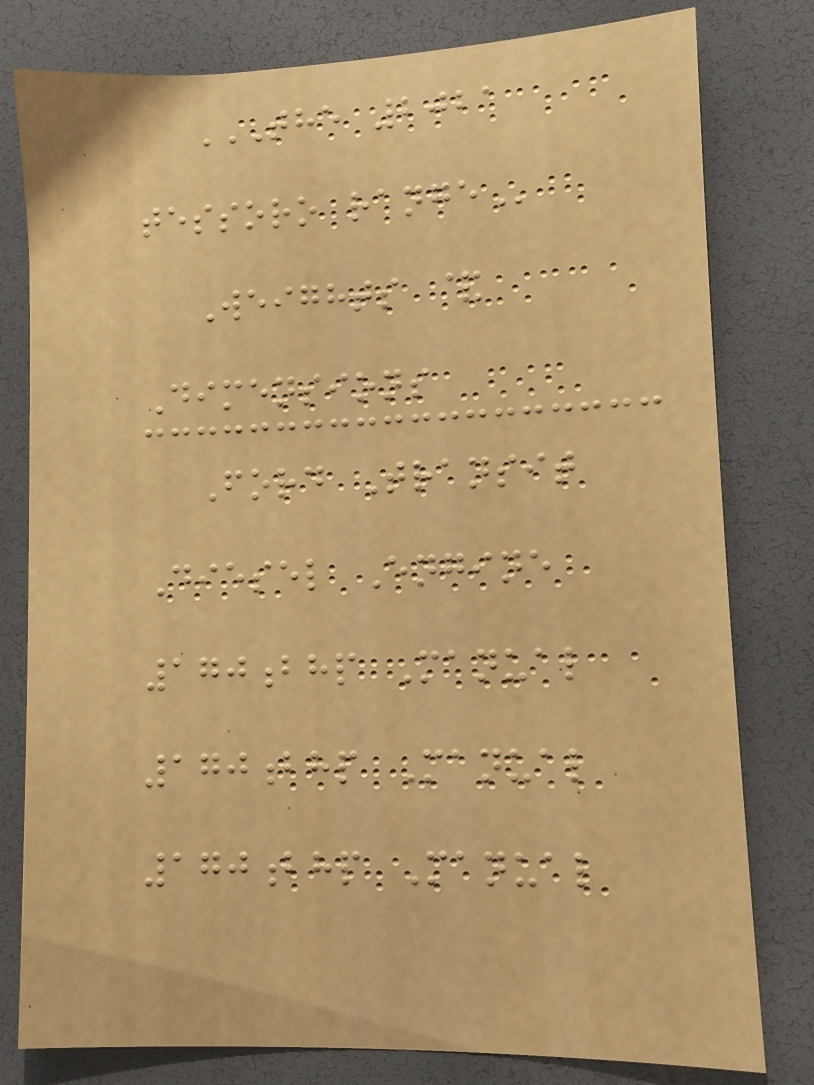THE 2021
TESSORO RANGE
Weights &
Dimensions
Ford Transit
Diesel Engine
170bhp Manual
170bhp Manual
170bhp Manual
